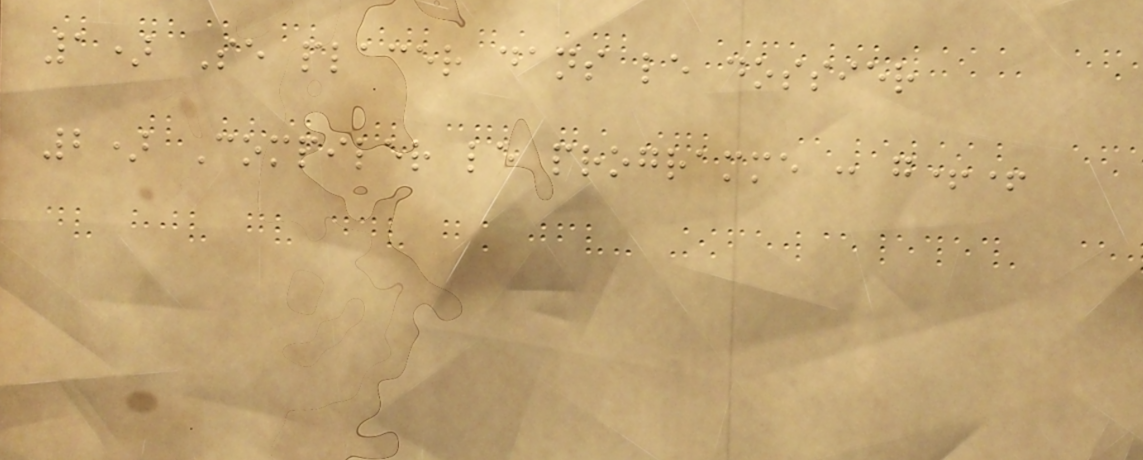1) Se placer dans le dossier
2) Compiler le programme : g++
